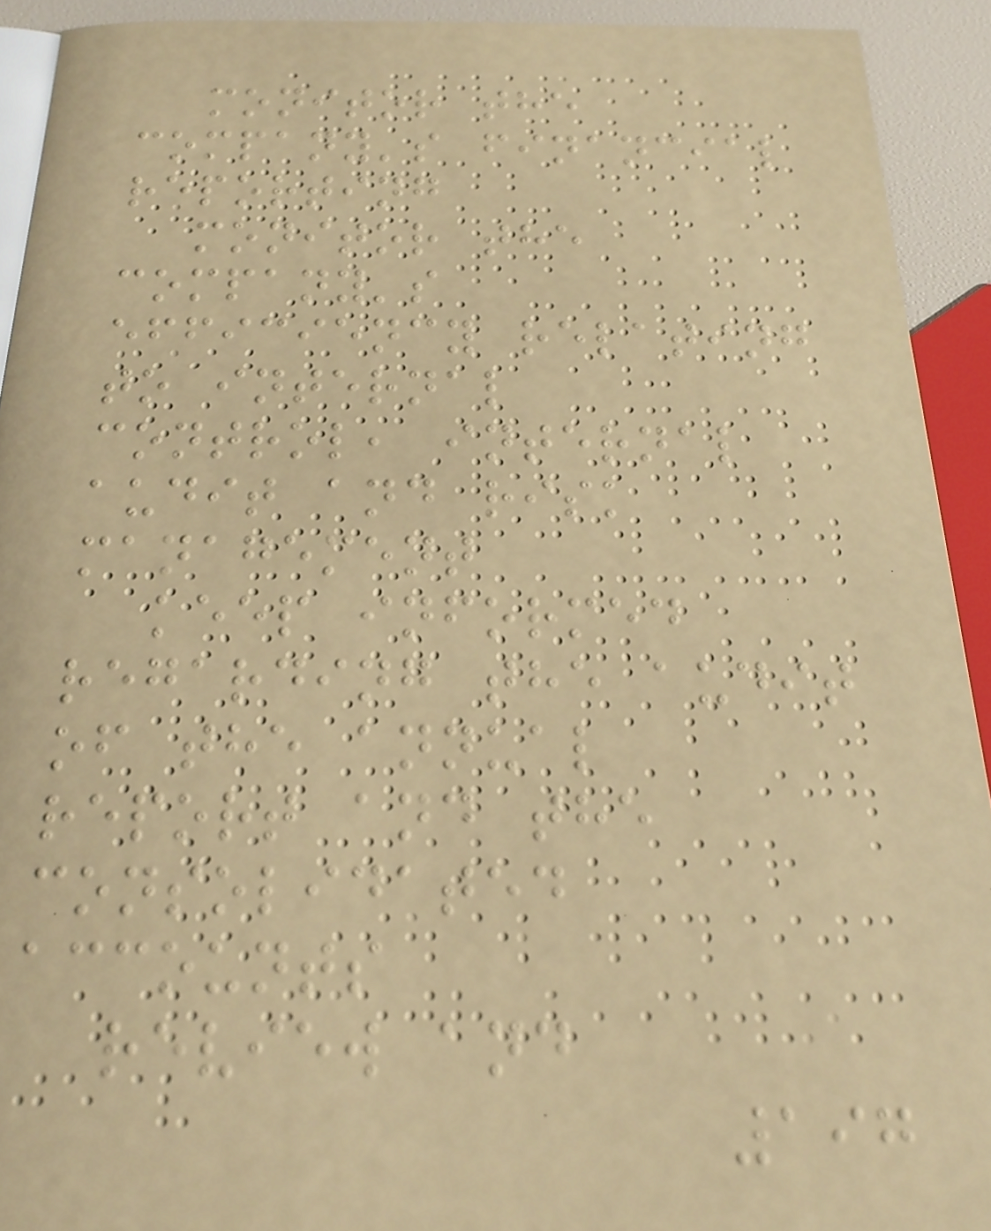monitor the
company's financial
reporting
monitor the
company's
efficiency relating
to internal
control, internal
audit and risk
management
keep informed
regarding the audit
of the annual
report and the
consolidated
accounts
review and
197
